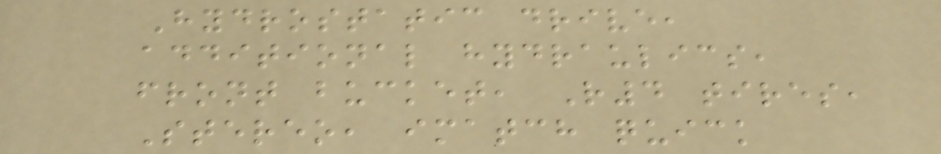Hydrostatic drive,
additional hydraulics,
front bucket, R4 tires,
Stereo, imatch quick
